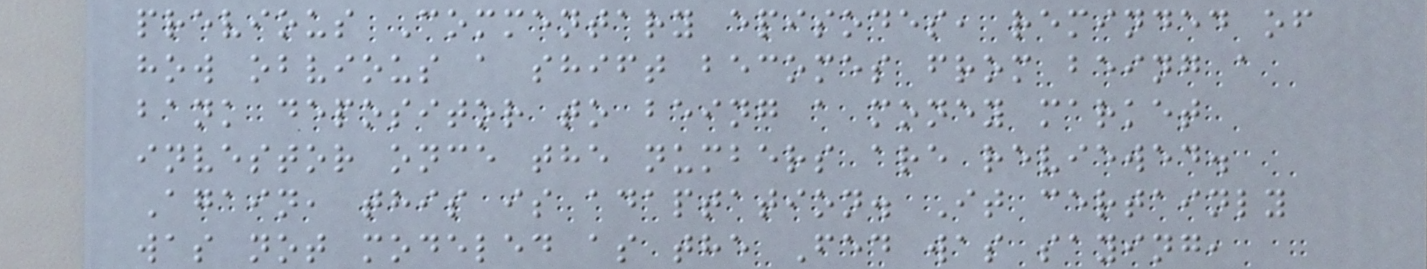previous Commentary episodes, reminded of
how obvious a shift becomes from being a
bank depositor to being a money market
investor once the numbers are reviewed.
Again, this is adaptation. It certainly
was not modeled as the Fed was saying,
